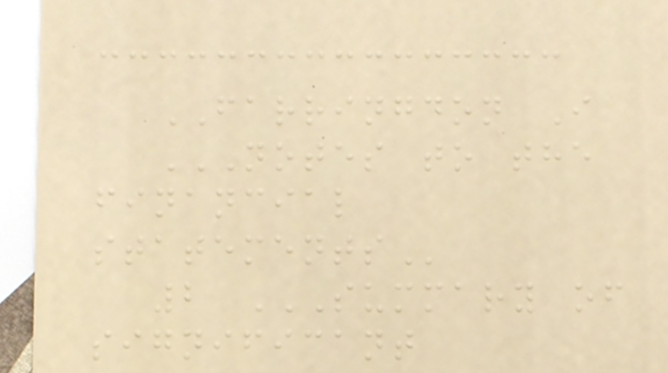FARRINGDON I
NOTES TO THE
FINANCIAL
STATEMENTS
2 SUMMARY OF
SIGNIFICANT
